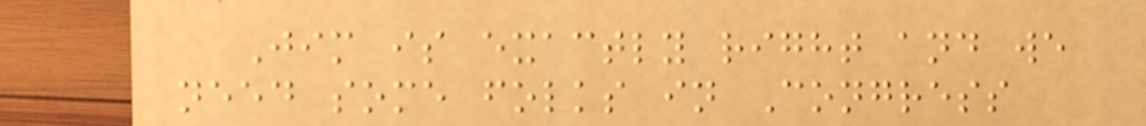Jim is exactly right and we
need some folks in Congress
